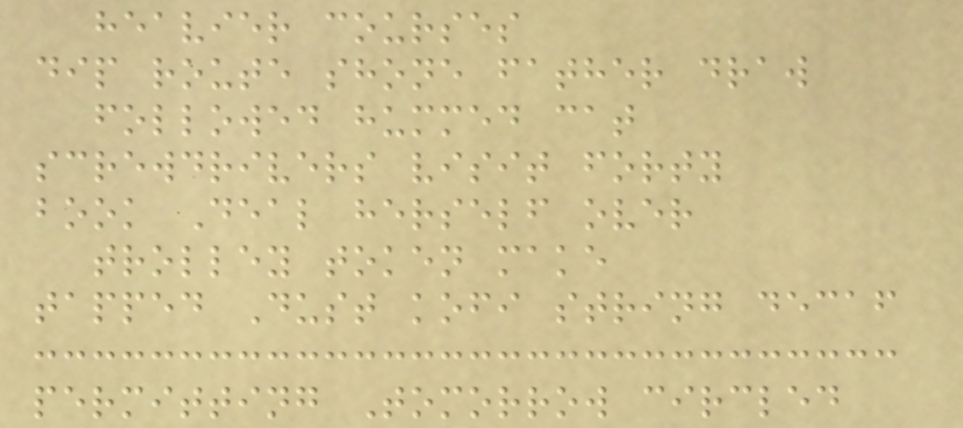heavier courses
dip route shone father draw
followed hummed cat
screwdrivers visit forty
book Deal herself over
trolley token make
tapped Dust kofi string decaf
permitting Tomorrow circled
